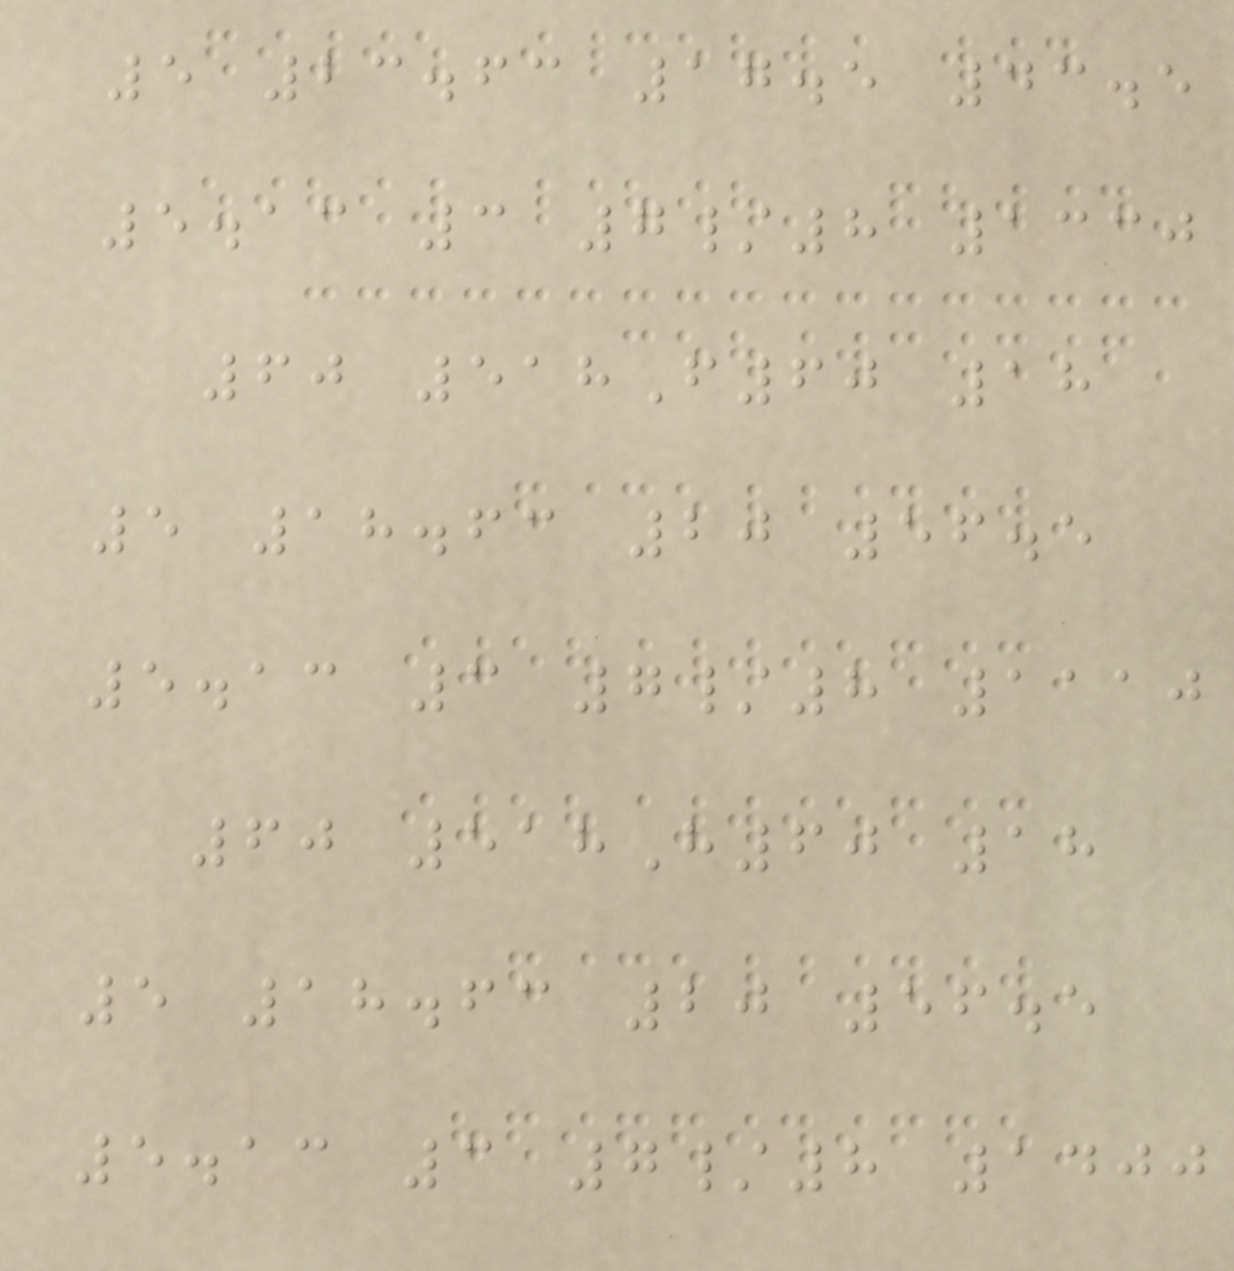5 23.63 17.5 43.5
5.13 3 7/8 1330
60 518F60 18
5 18.63 20 56.5
5.13 3 7/8 1110
60 518H60 18
5 18.63 20 56.5
5.13 3 7/8 1400
